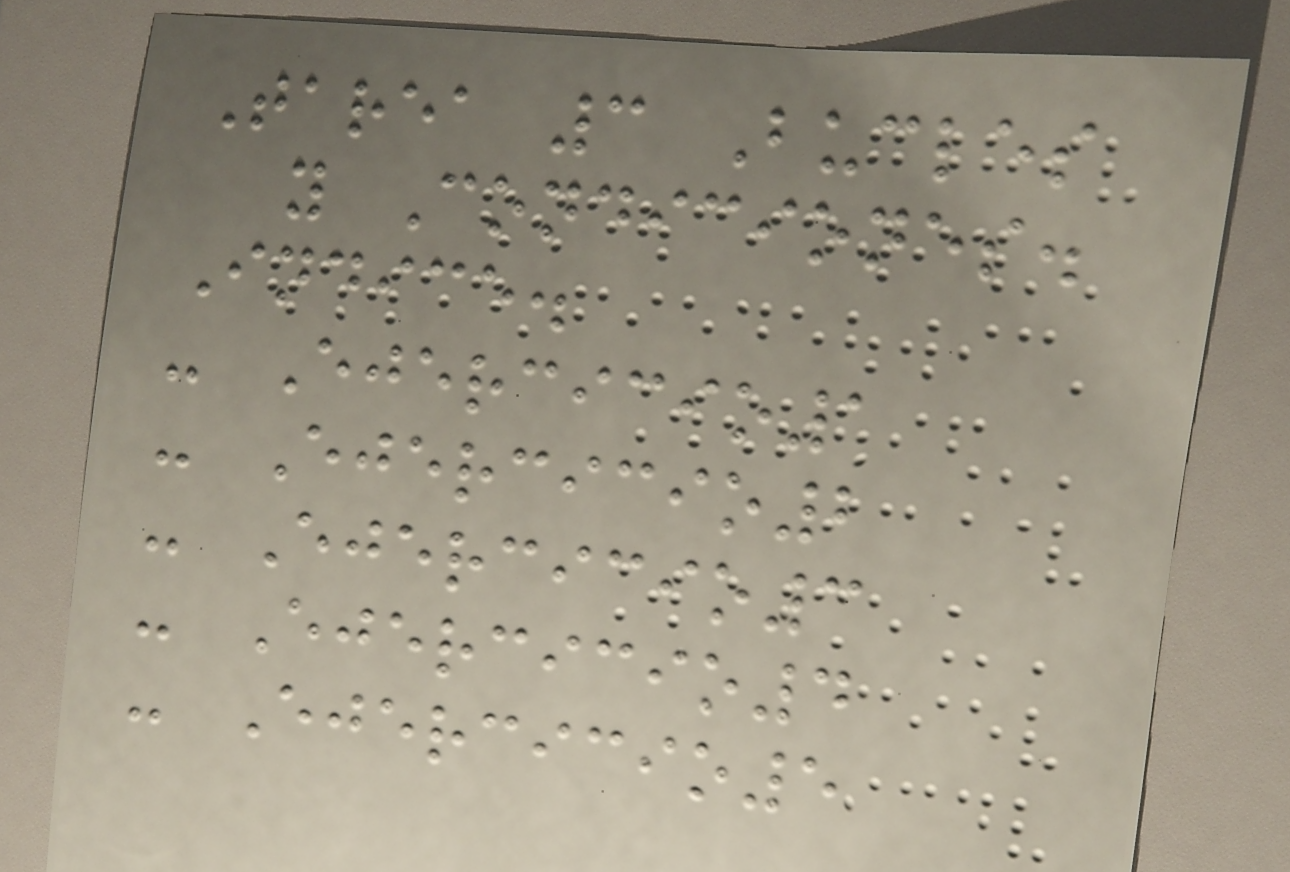Tarea 3 Bucles
y Condiciones.
Indice.
- Ejercicio1
- Ejercicio2
- Ejercicio3
- Ejercicio4
- Ejercicio5
